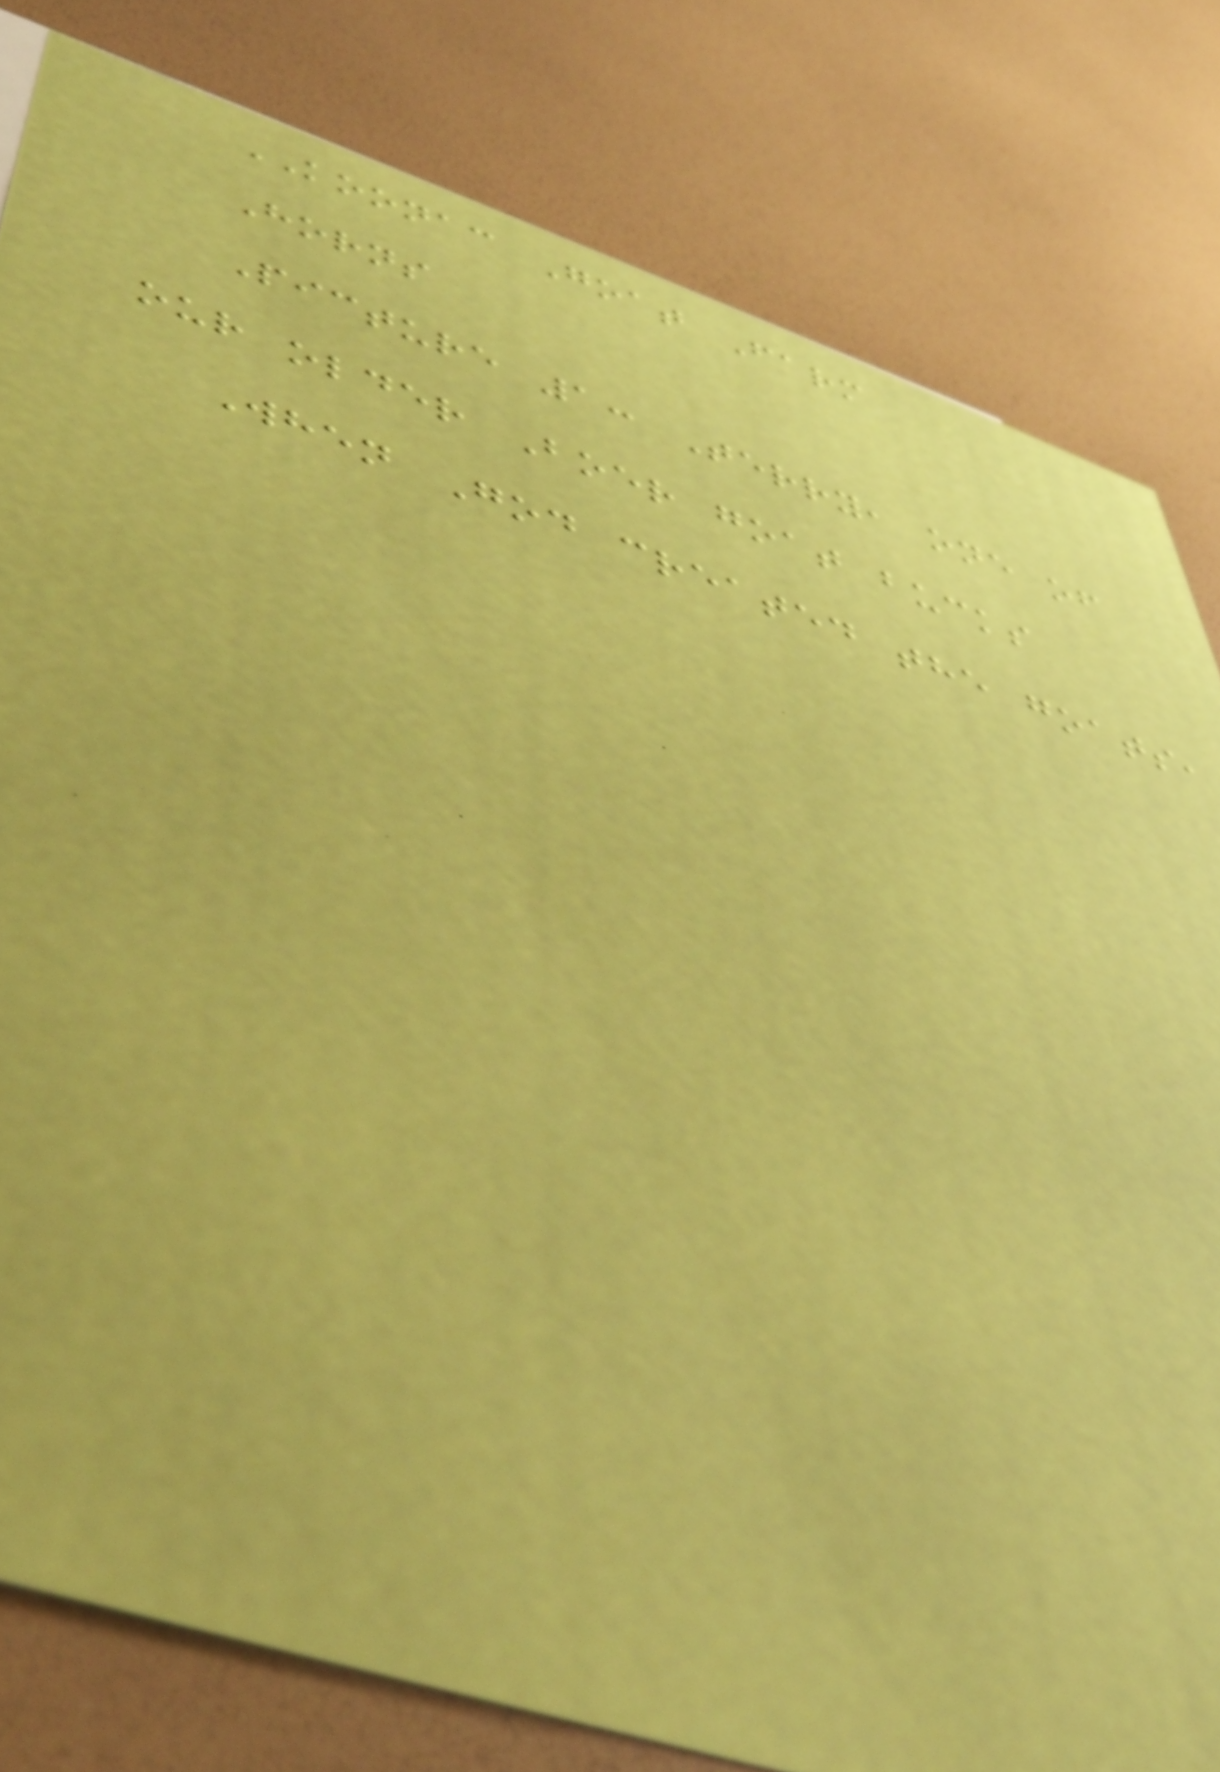KOONAC Goat Farm
Horns
Picture 1: Terry, one of
our older Boer goat bucks
When God created the goats,
